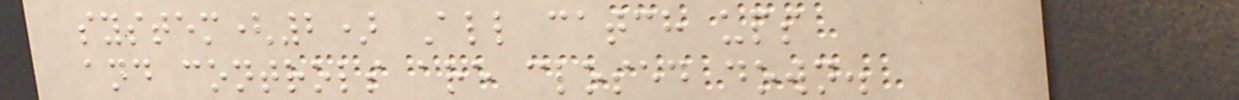system(2) All catch ups
and controls are closed down.
